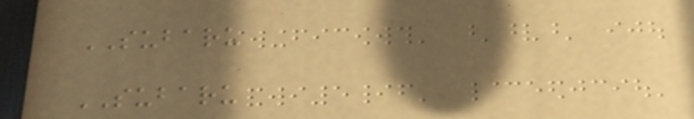SUBARU
SUBARU
